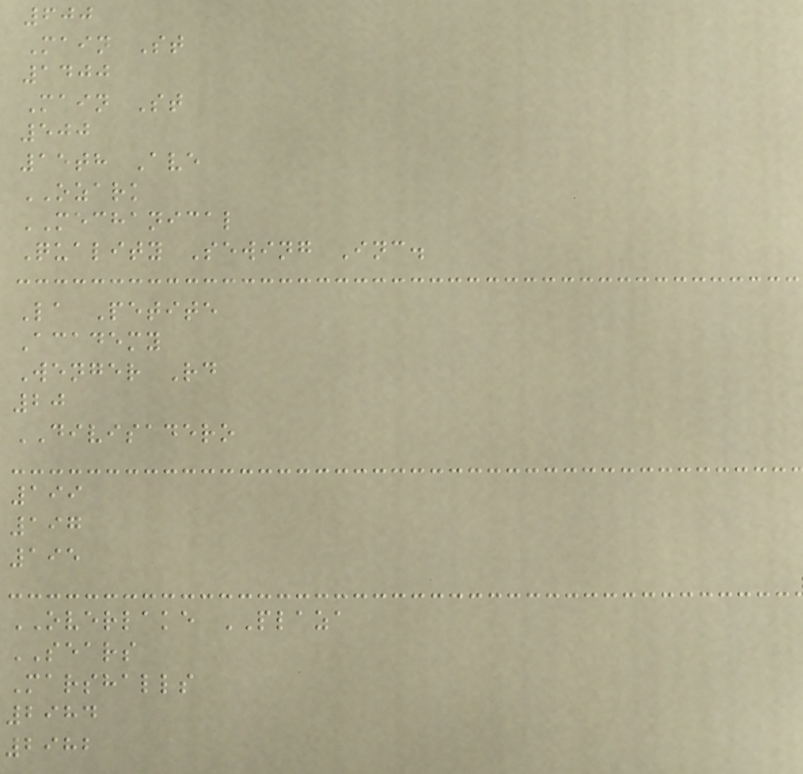600
Main St
1400
Main St
500
15th Ave
OZARK
MECHANICAL
Quality Sewing Inc.
La Petite
Academy
Wenger Rd
20
DIVISADERO
199
197
195
OVERLAKE PLAZA
SEARS
Marshalls
2984
2982
